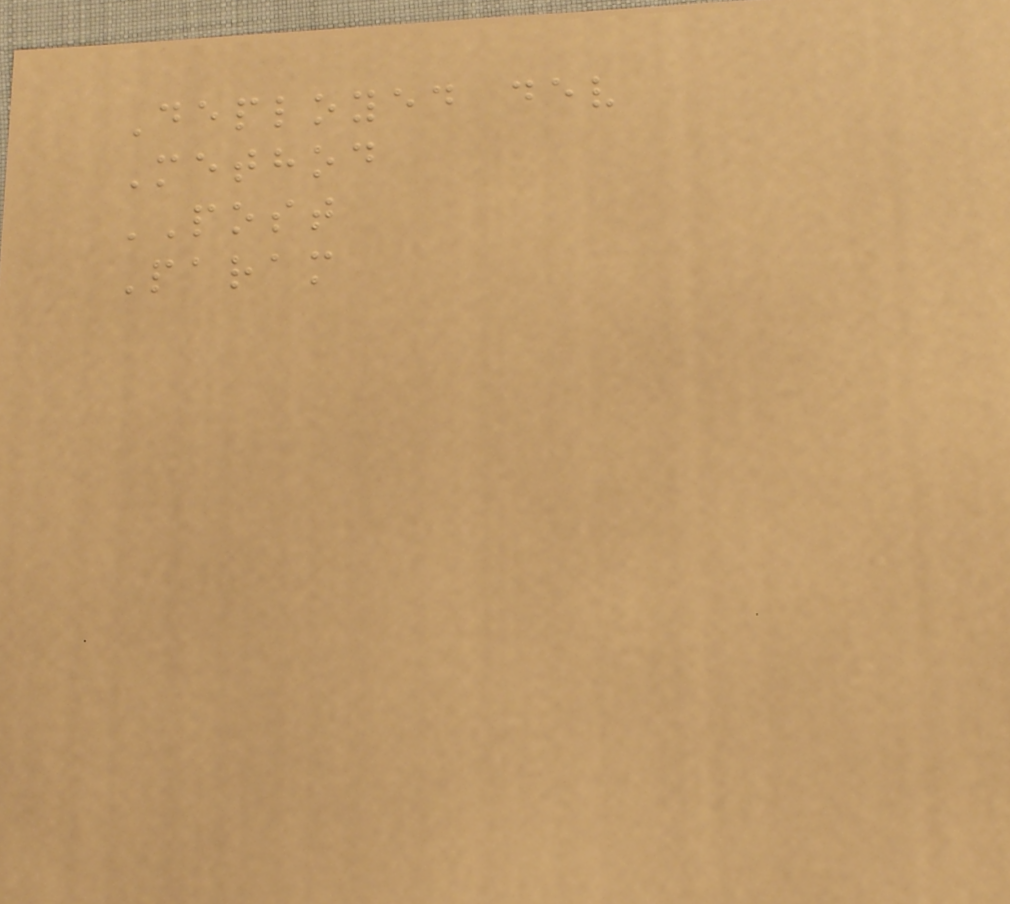Deployed dev
Method
POST
Param
